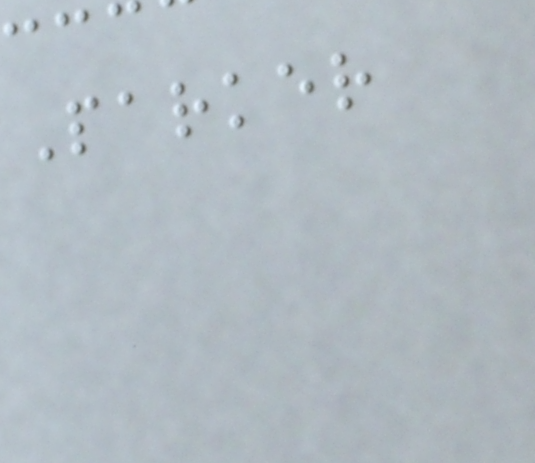Parker
